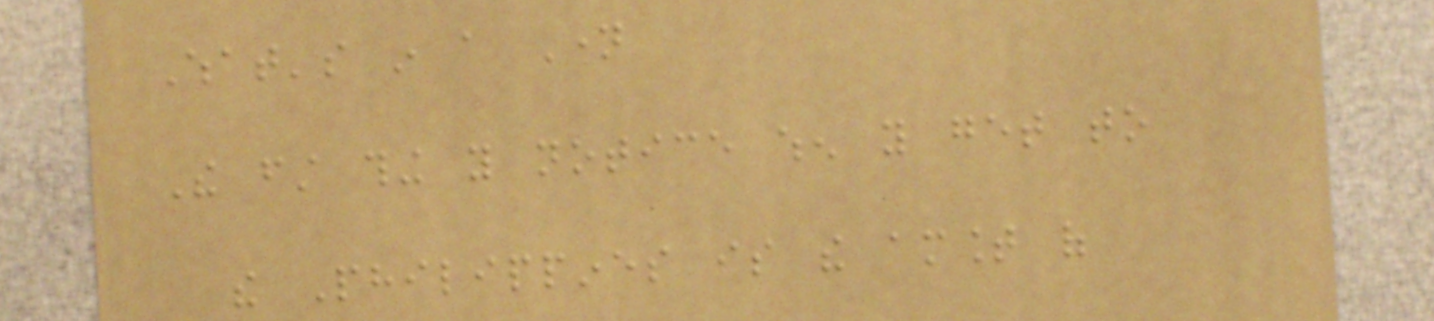What's in a Name
The first thing you notice when you get to
the Philippines is the amount of
